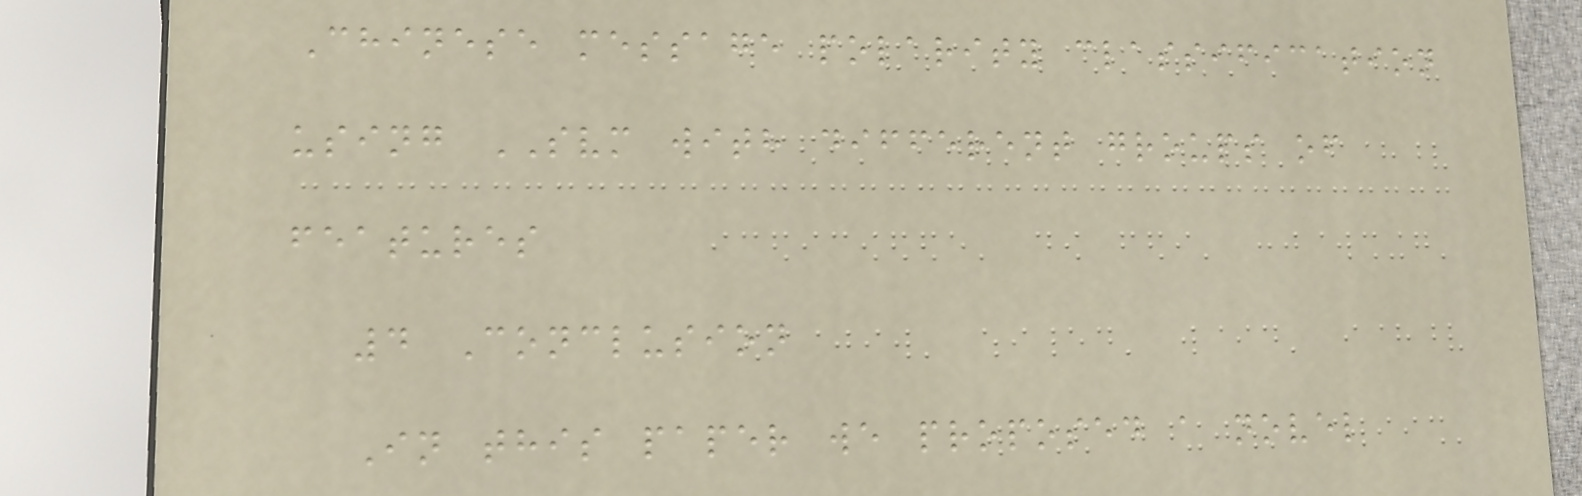Chinese message polarity classification
using SVM with different groups of
features
4 Conclusion
In this paper we proposed a novel
